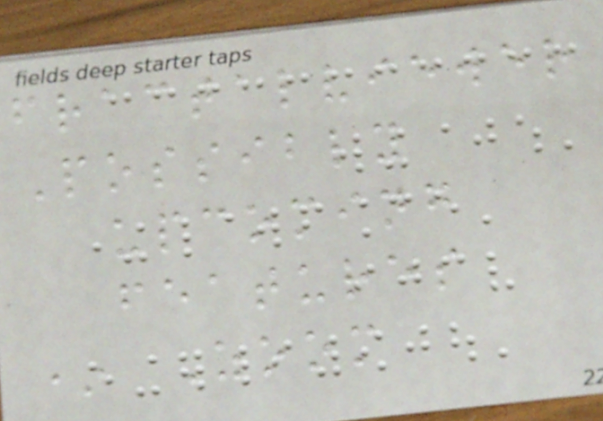fractalviewer
Possibly
upcoming
features
* Zoom
